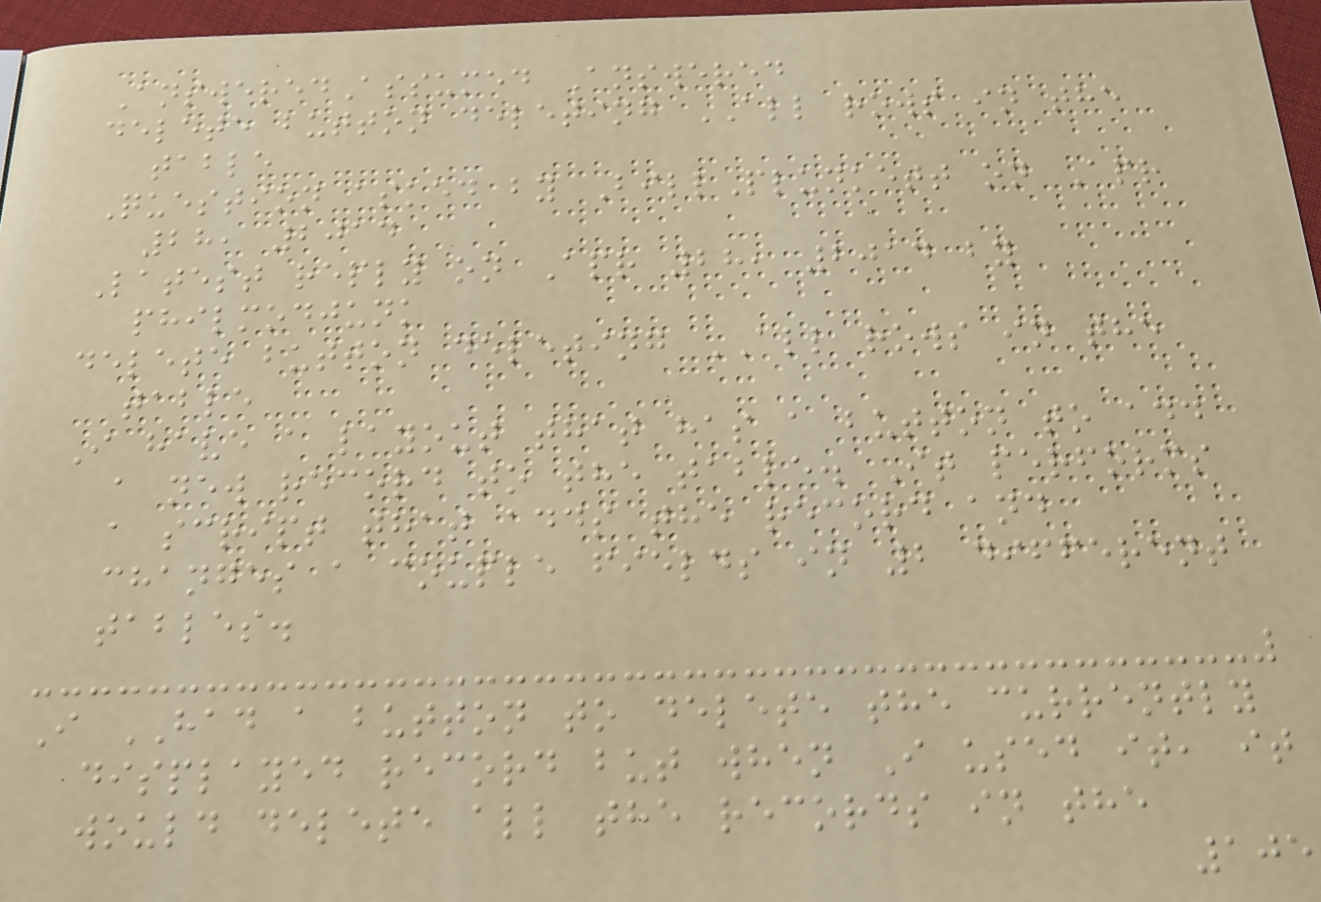AnsweredAssumed Answered
delete button deleting ALL rows in the
table
Question asked by BillPlunkett on Apr
28, 2014
Latest reply on Apr 28, 2014 by
philmodjunk
delete button deleting ALL rows in the
table
I have a layout that has a button to add
a new record to the table. It performs
a script that adds the record and
changes a couple fields in 2 different
tables.
I HAD a button to delete the currently
displayed record but when I used it, it
would delete all the records in the
105
